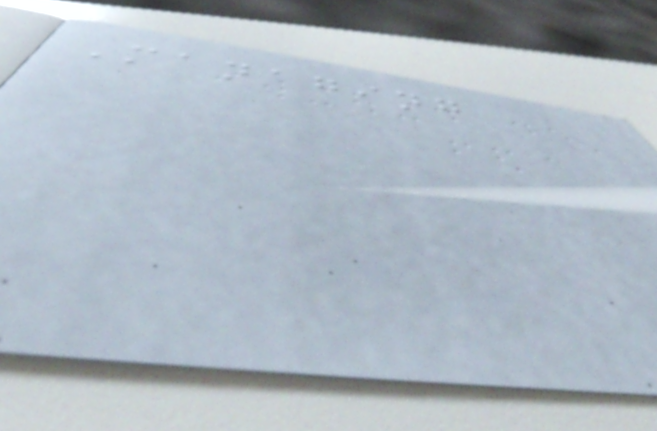Managing
